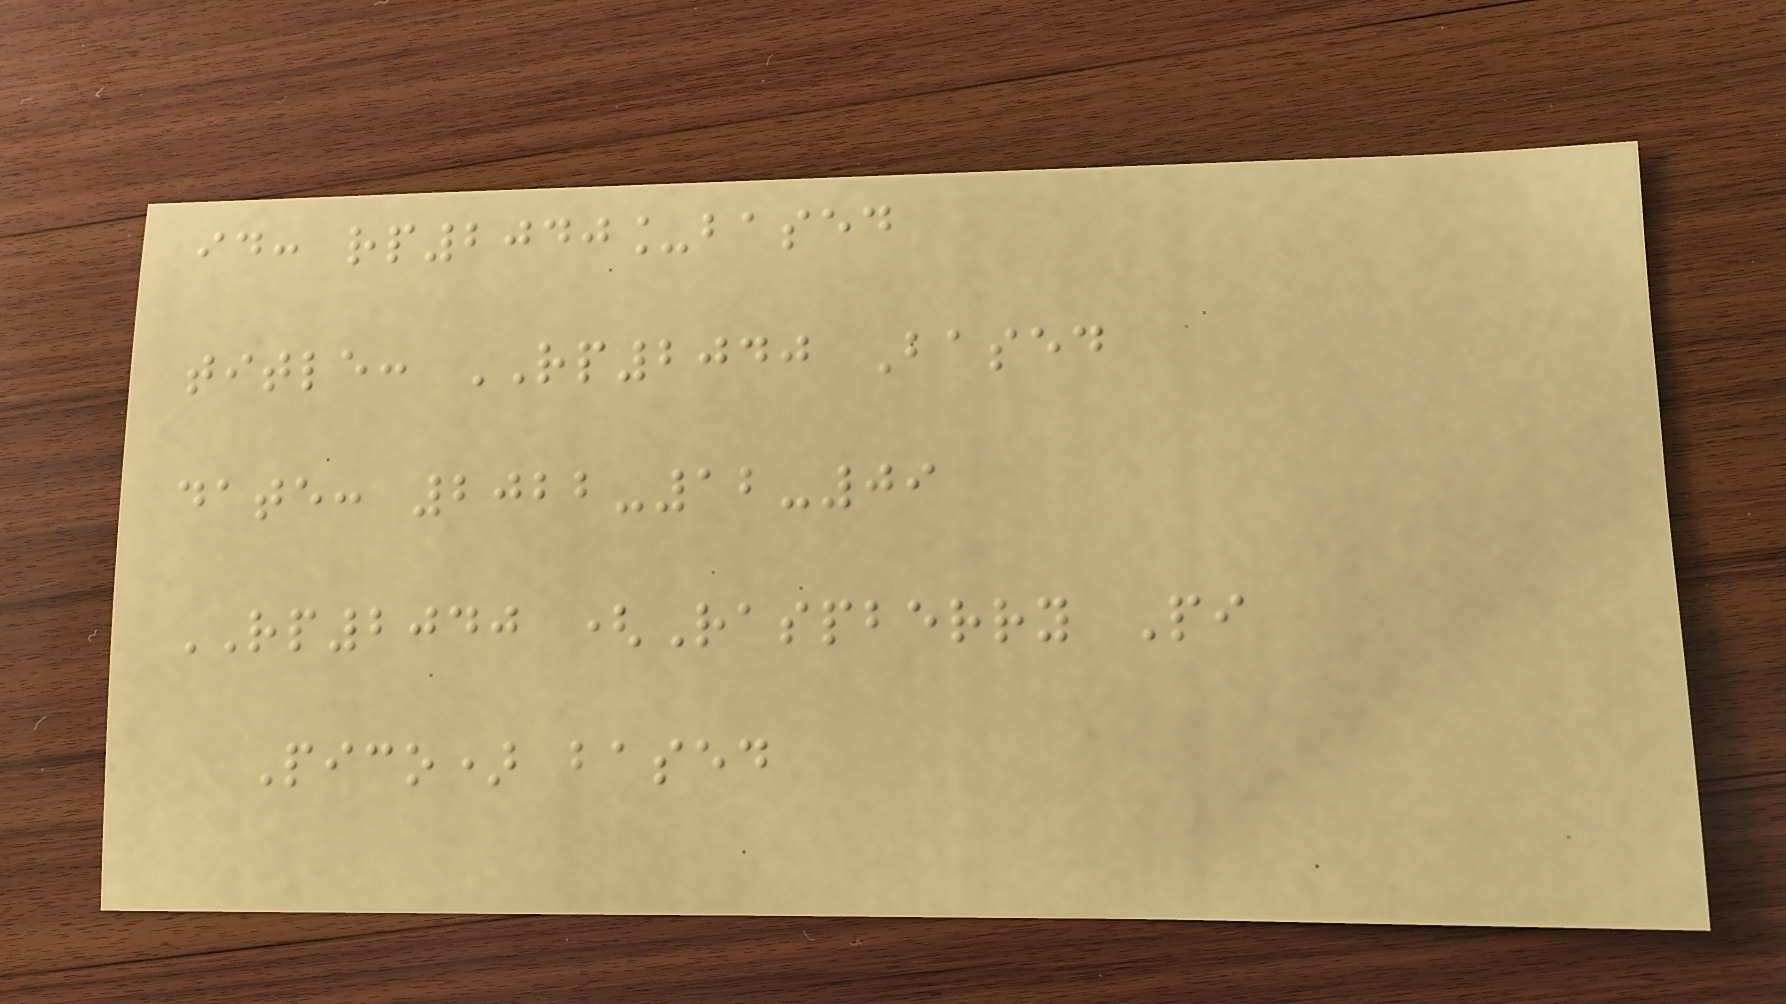id: rp2040_based
title: RP2040 Based
date: 2022-12-09
RP2040 (Raspberry Pi
Pico) based
